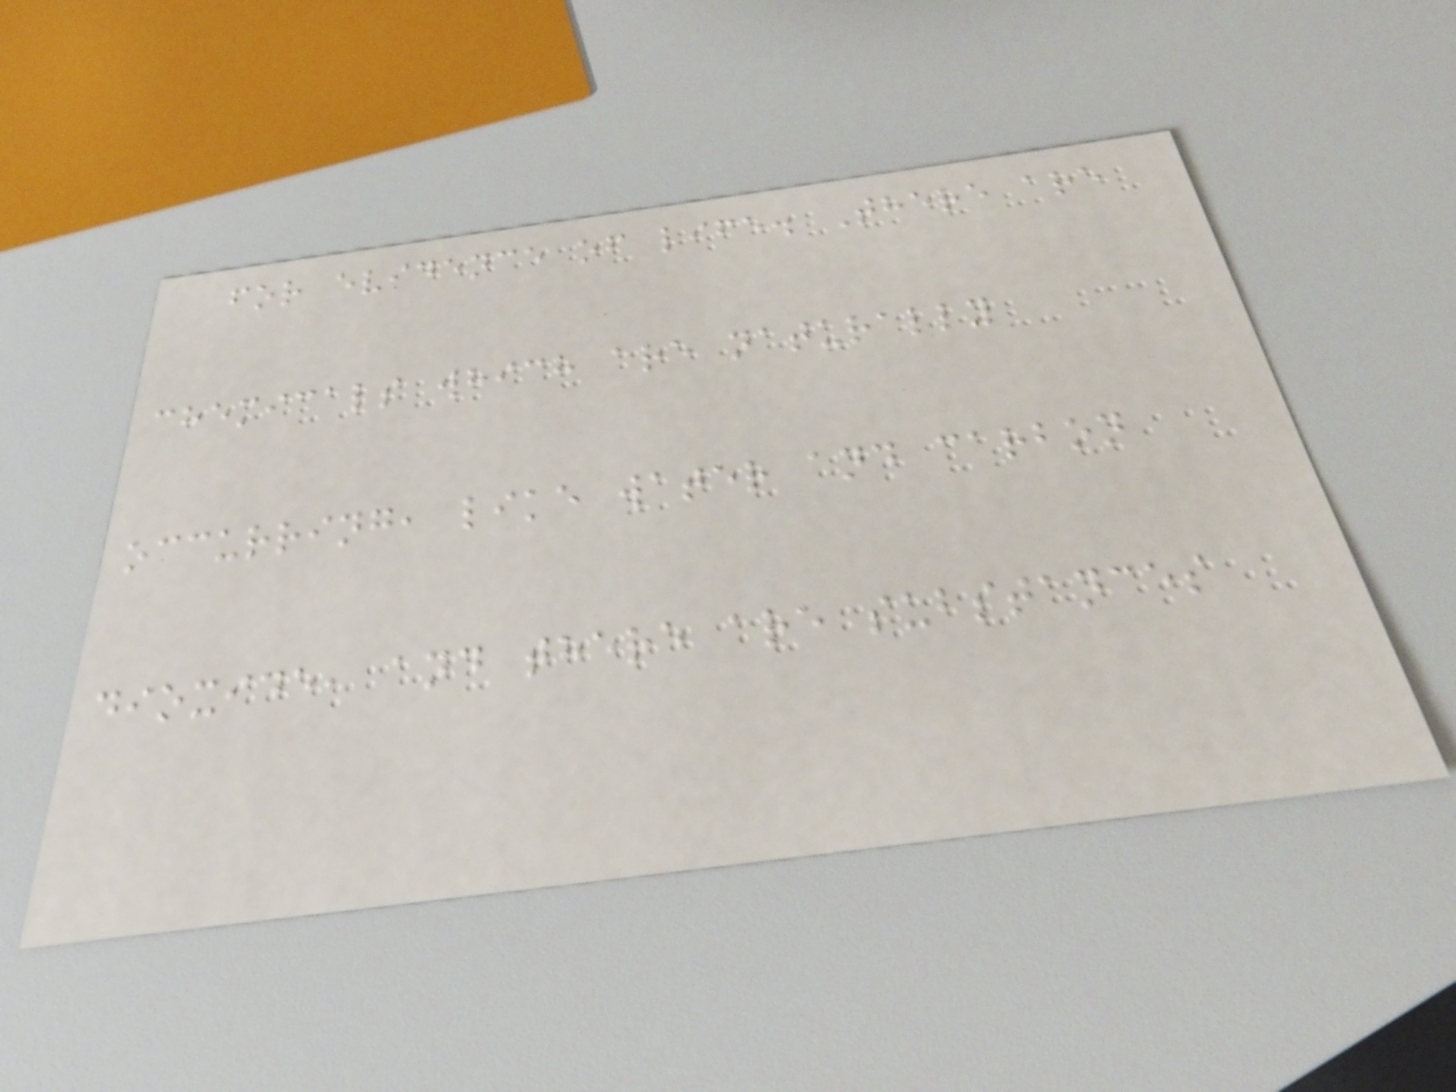for evidence of life. There are
chemicals which are naturally
occurring, like water and carbon
dioxide, and there are substances
